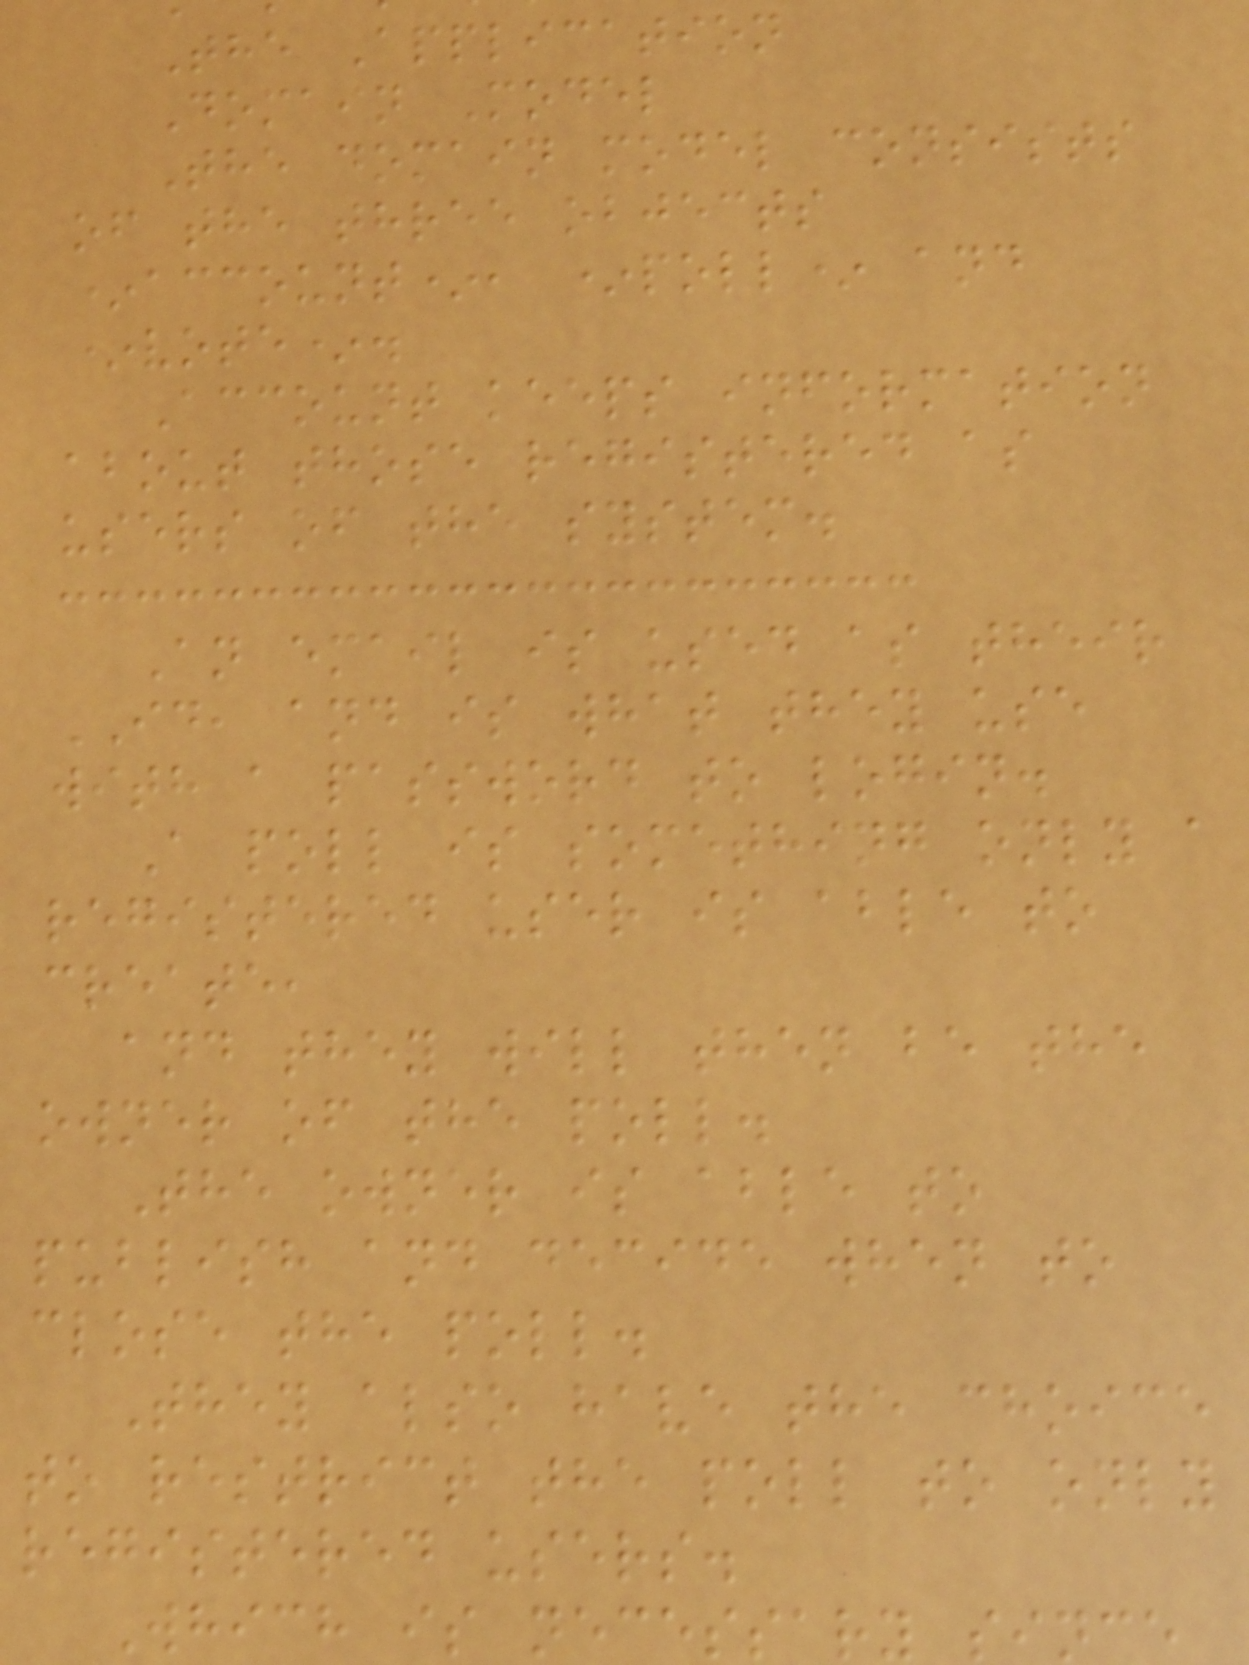The Application
Domain Model
The domain model consists
of the three objects
*account*, *poll* and
*vote*.
Account keeps information
about those registered as
users of the system.
An email is used as their
ID, and is what they use
with a password to login.
A poll is something only a
registered user is able to
create,
and they will then be the
owner of the poll.
The owner is able to
publish and decide when to
close the poll.
They also have the choice
to restrict the poll to only
registered users.
Which is necessary since
